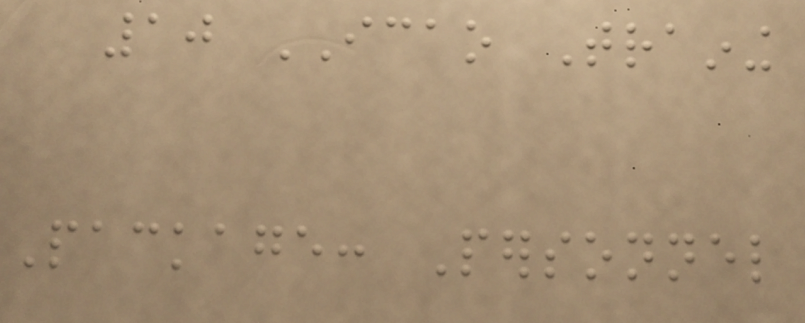10 ICAO Training
Package: Personnel
